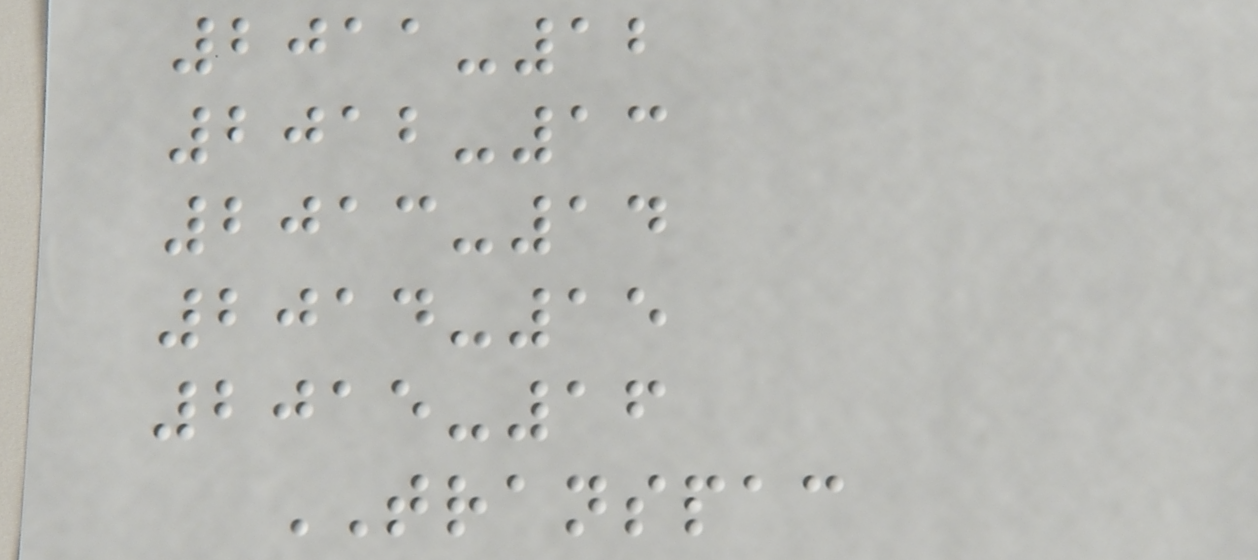2011-12
2012-13
2013-14
2014-15
2015-16
TRANSPAC
